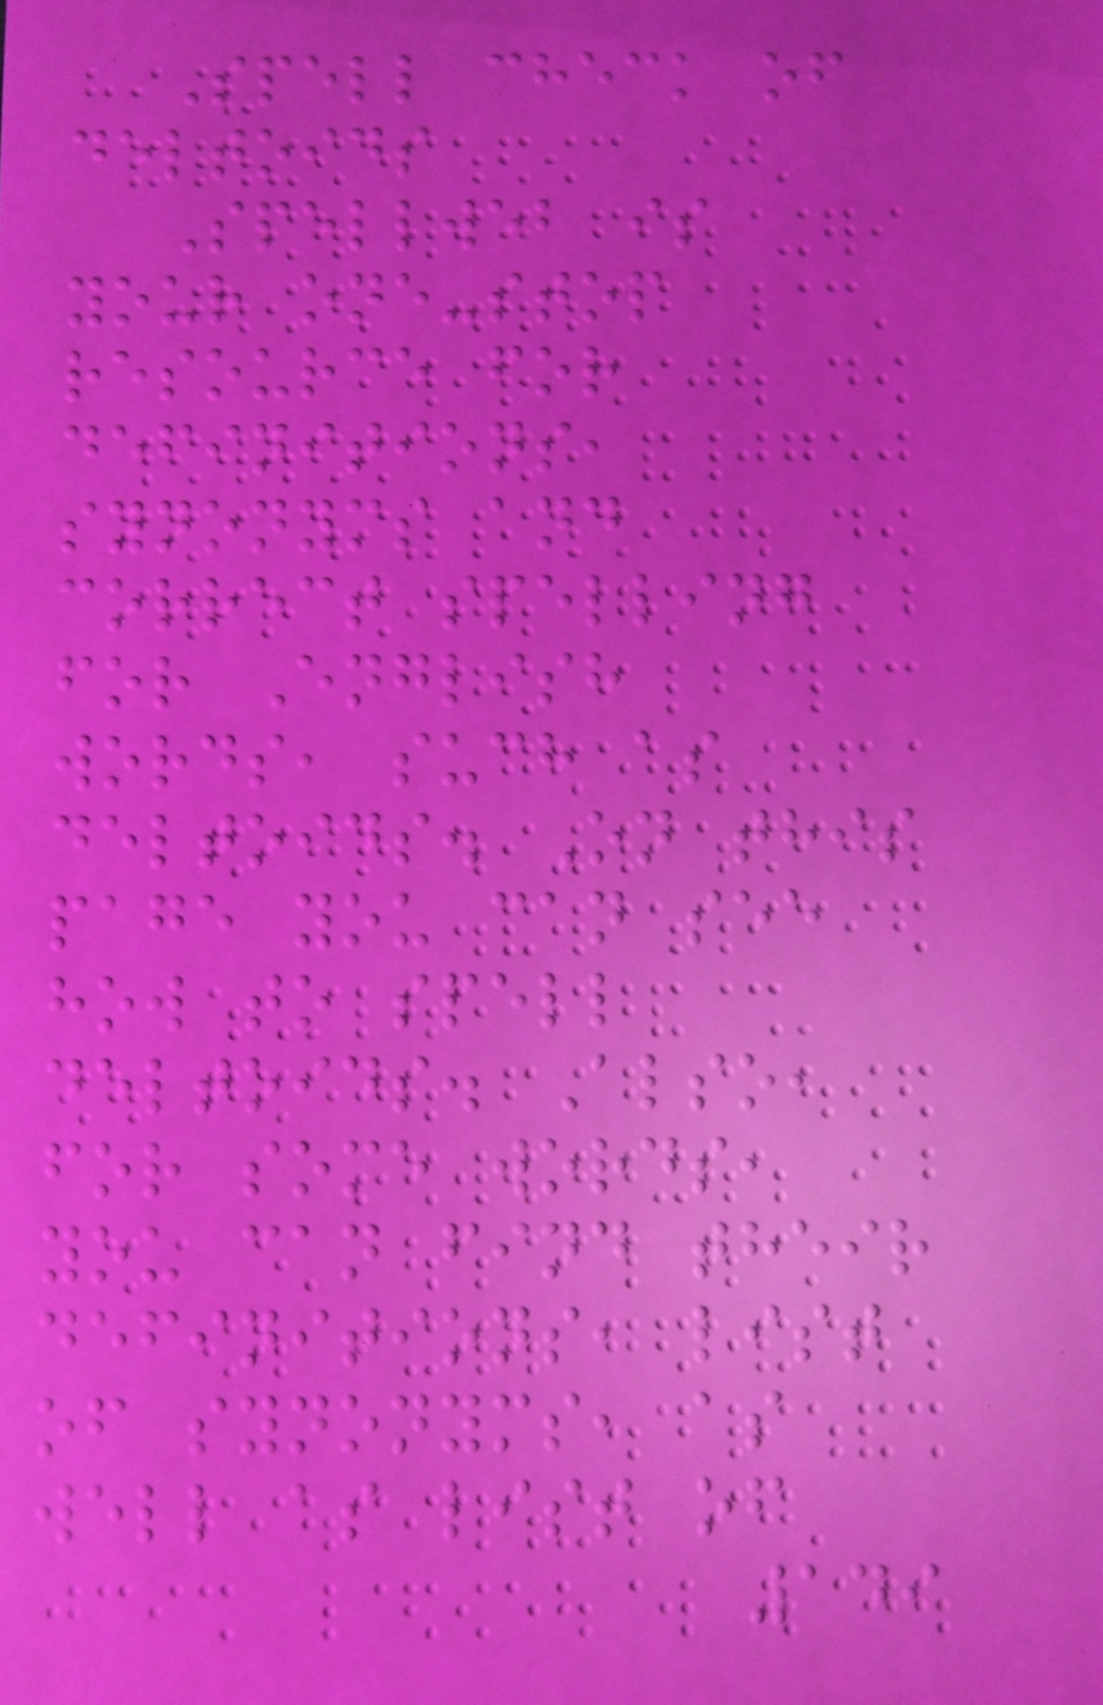Spell check of
deltoids
Spellweb is
your one-stop
resource for
definitions,
synonyms and
correct spelling
for English
words, such as
deltoids. On this
page you can see
how to spell
deltoids. Also,
for some words,
you can find their
definitions, list
of synonyms, as
well as list of
149
